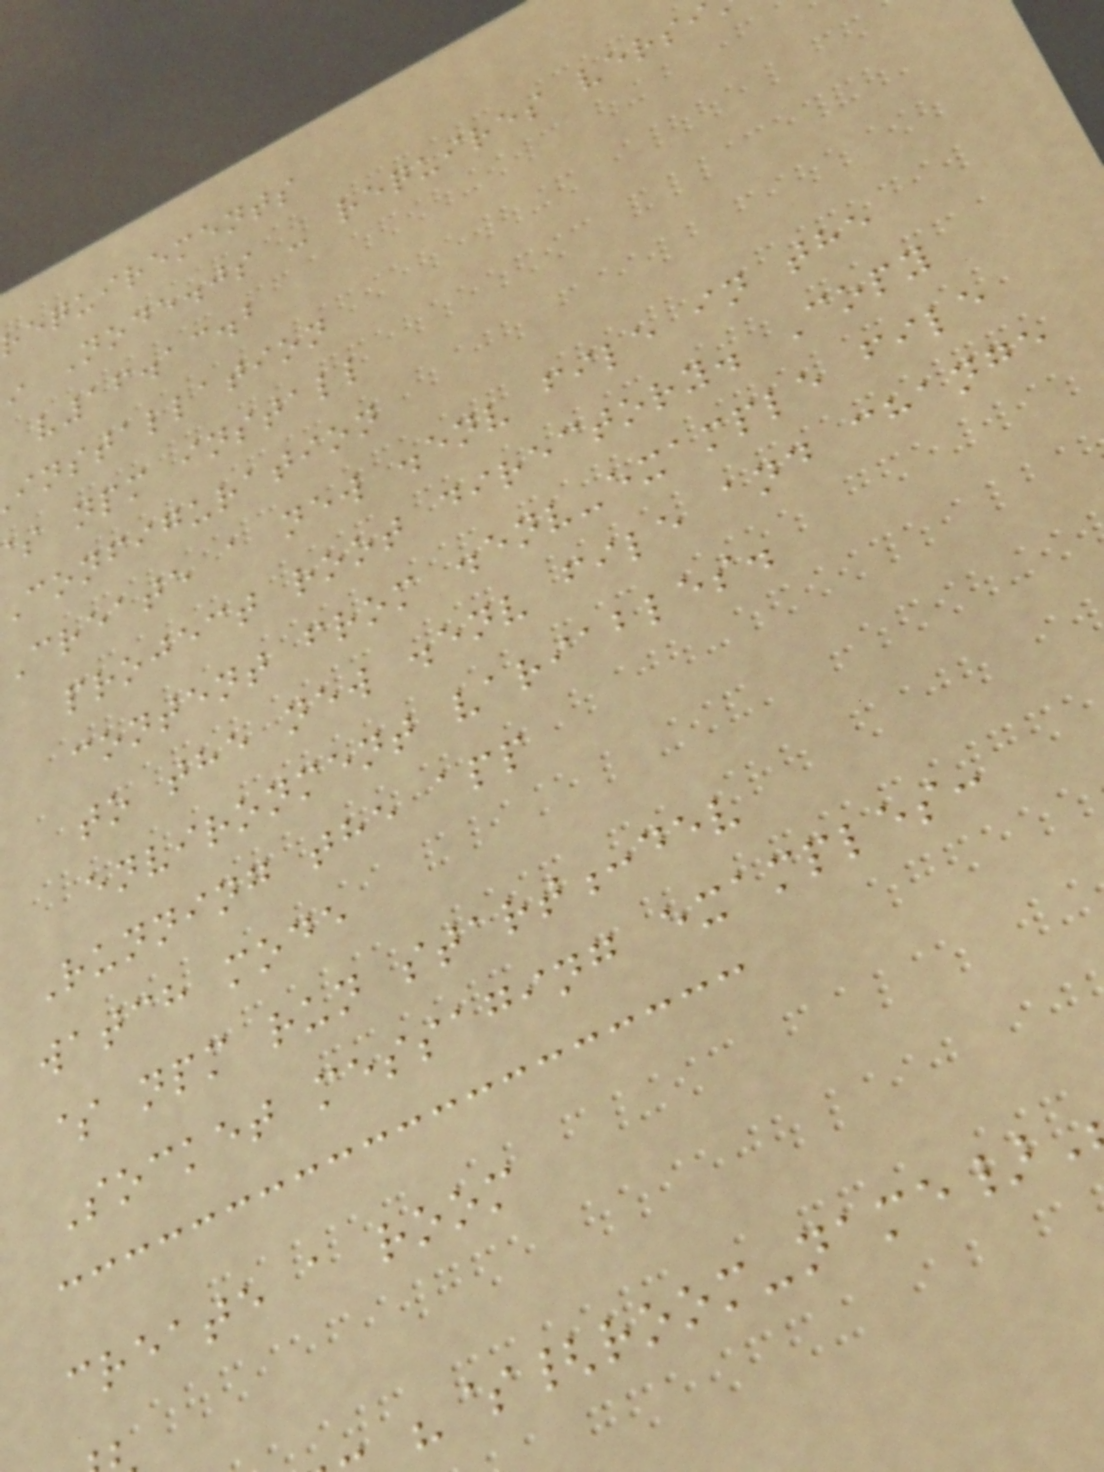requirements
Node.js - requires versi
v16.13.2
installation
npm install
configuration
Create a new .env file in the
project root directory. Copy
content from .env-example file
to the new .env file and change
environment variables.
Running the app
watch mode
$ npm run start:dev
Socket messaging examples:
create a room
"${room-name}
